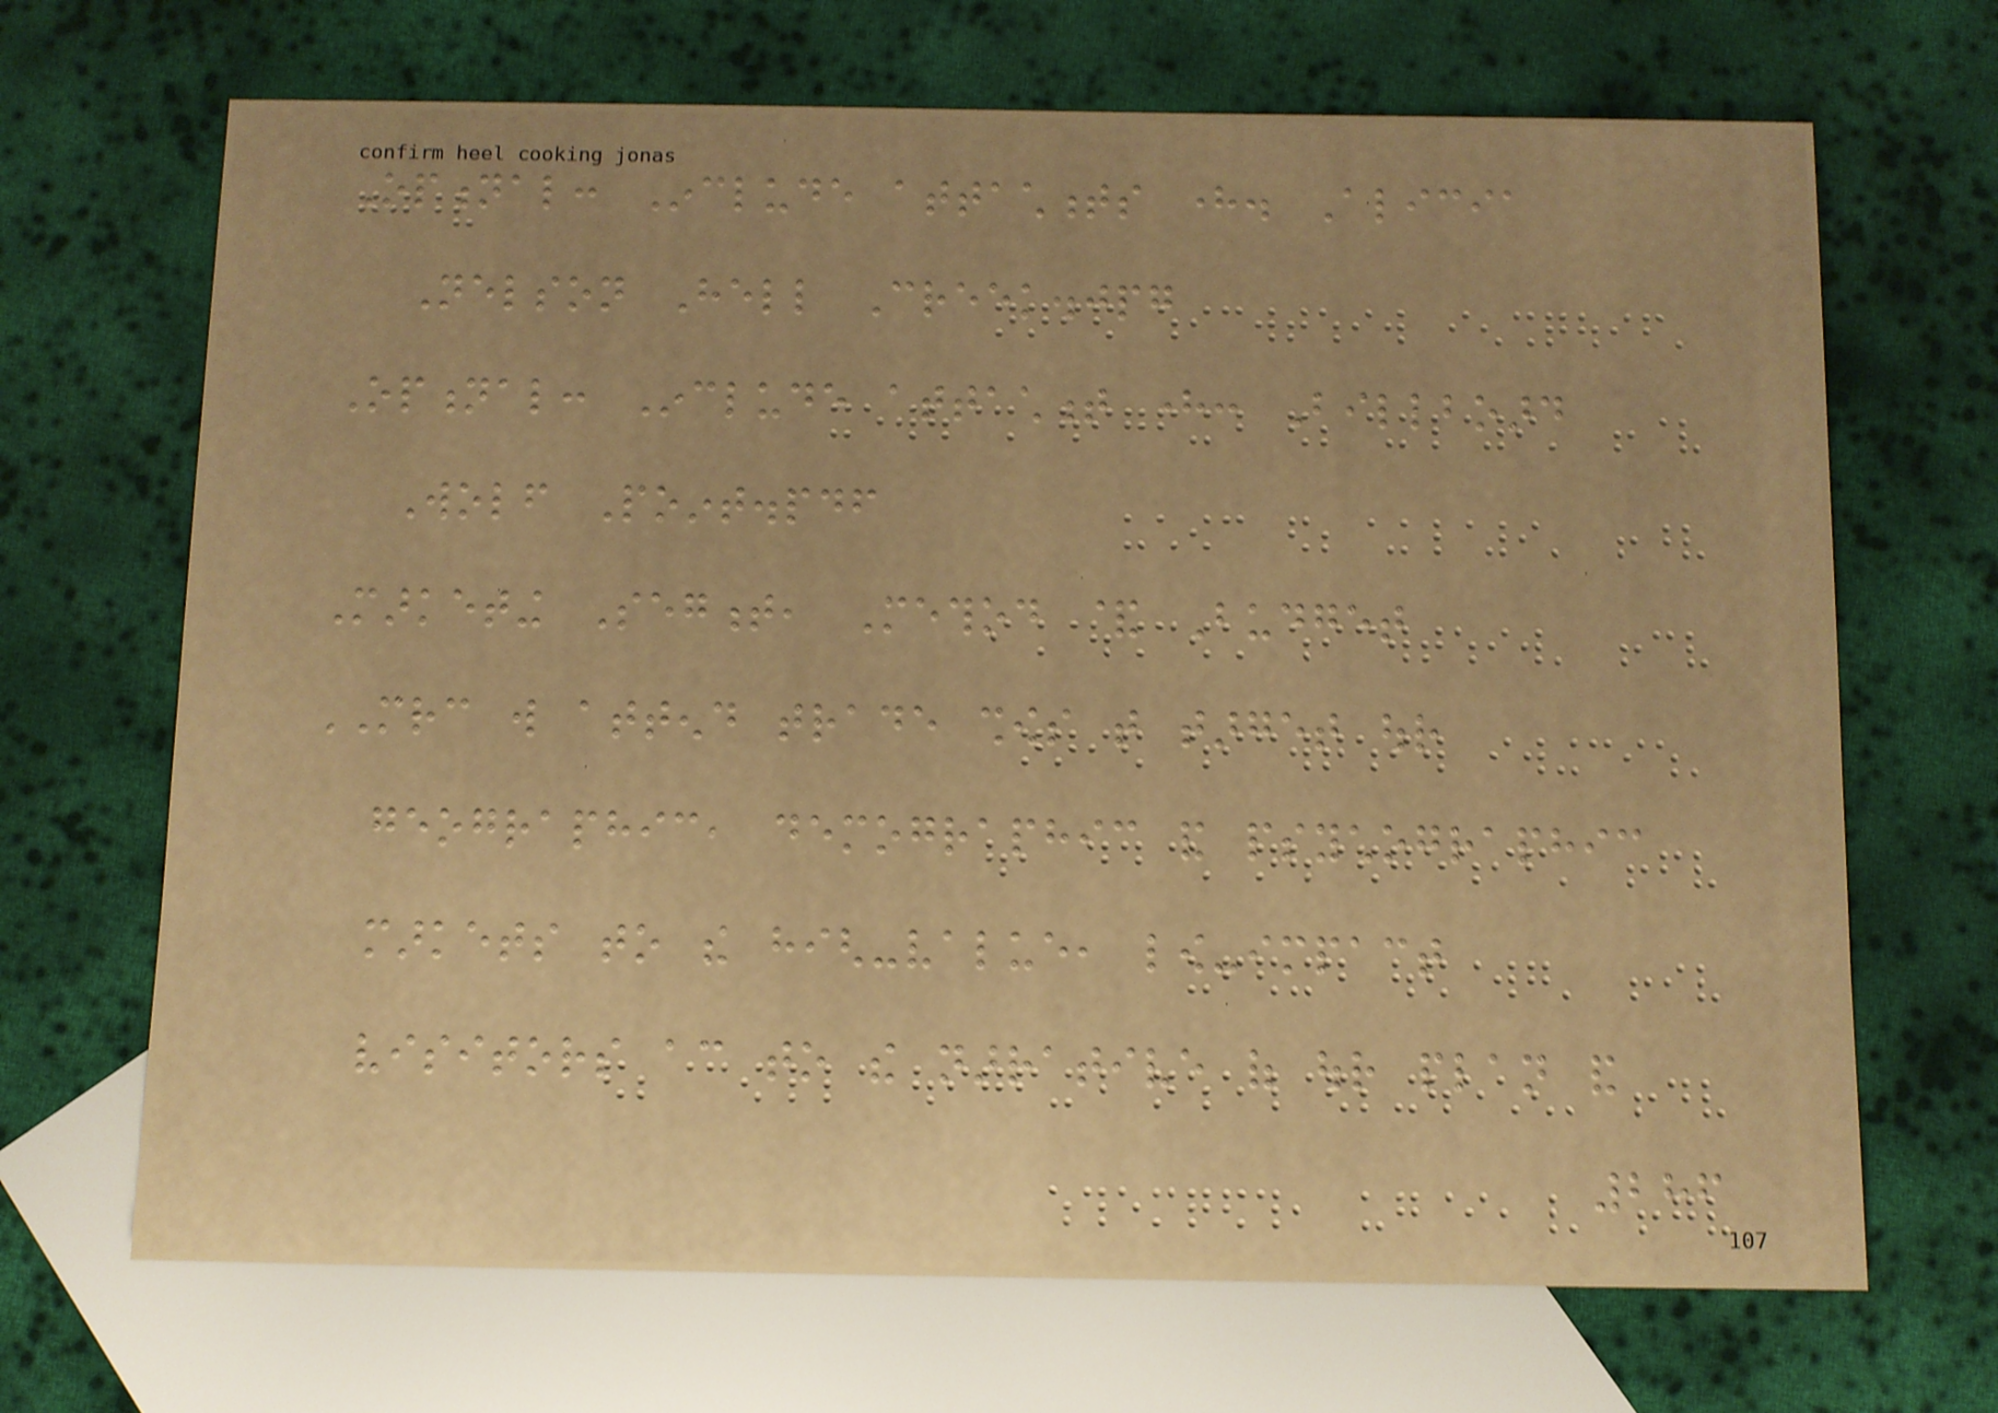Optional: Include attachments here. Alicia
Nelson Hell Creek.jpg
Optional: Include attachment here: Billboard
Wolf Point.pdf
Marketing Segment, Method & Budget
MRC will attend trade shows that target our
geographic, demographic and psychographic
markets to the high-value, low-impact
visitors according to the narrative of our plan and
286
